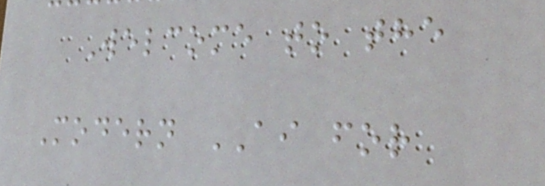Welcome to the
Modern AI for
